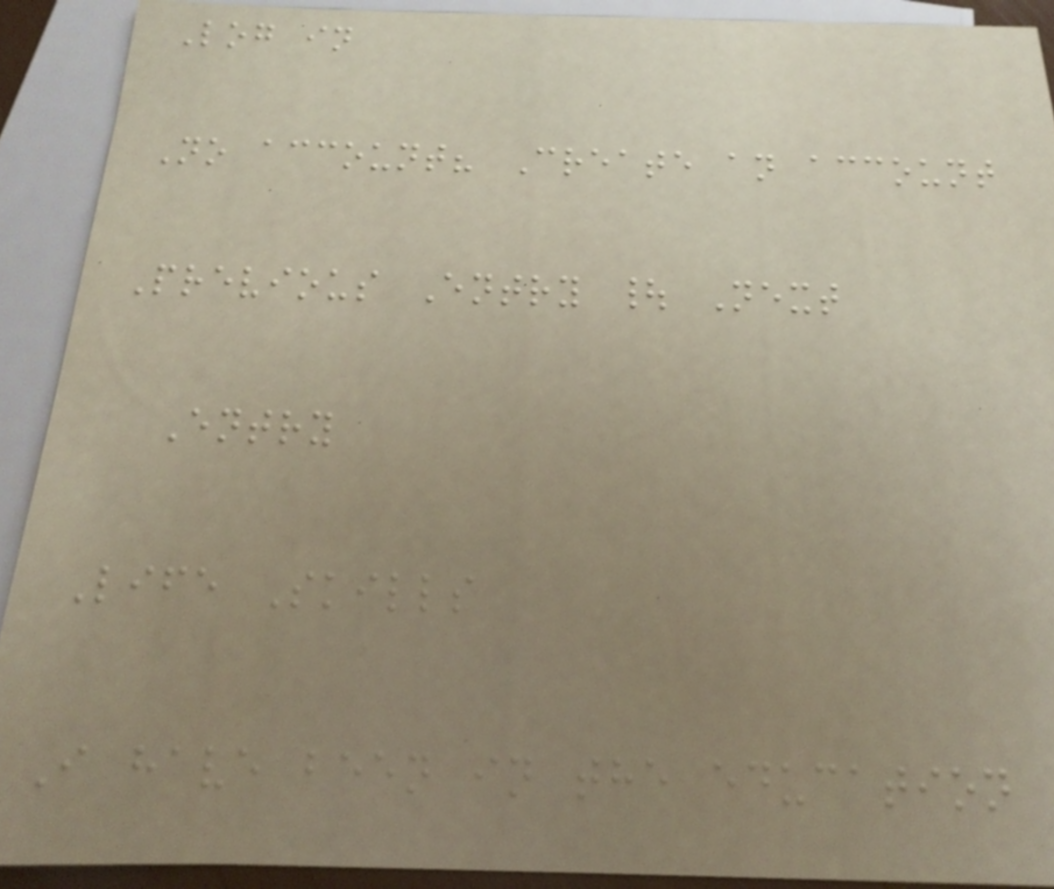Log in
No account? Create an account
Previous Entry | Next
Entry
Life Skills
I have been in the education
